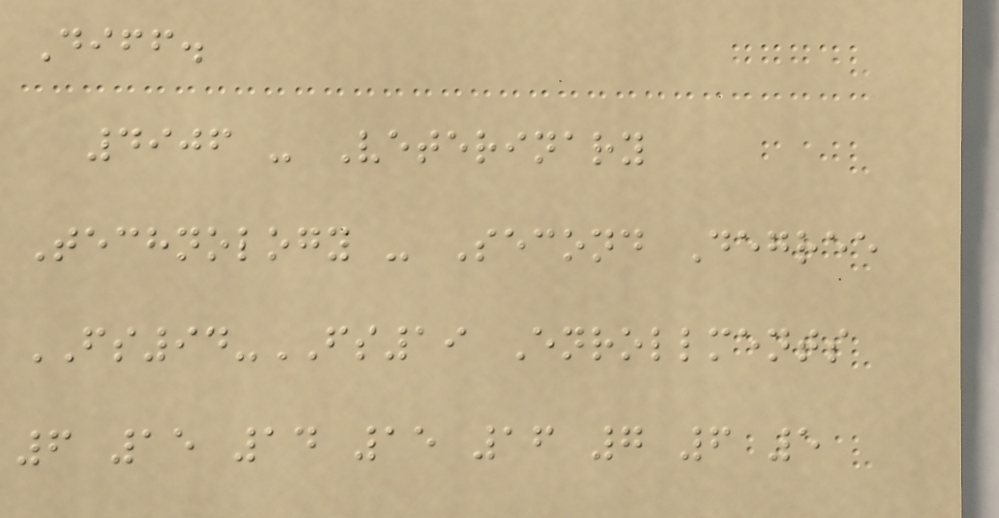Diff.
4906 - Veterinary
Technology - Second Degree
FS94-FS19 Enrollments
6 15 14 15 16 7 6 5
